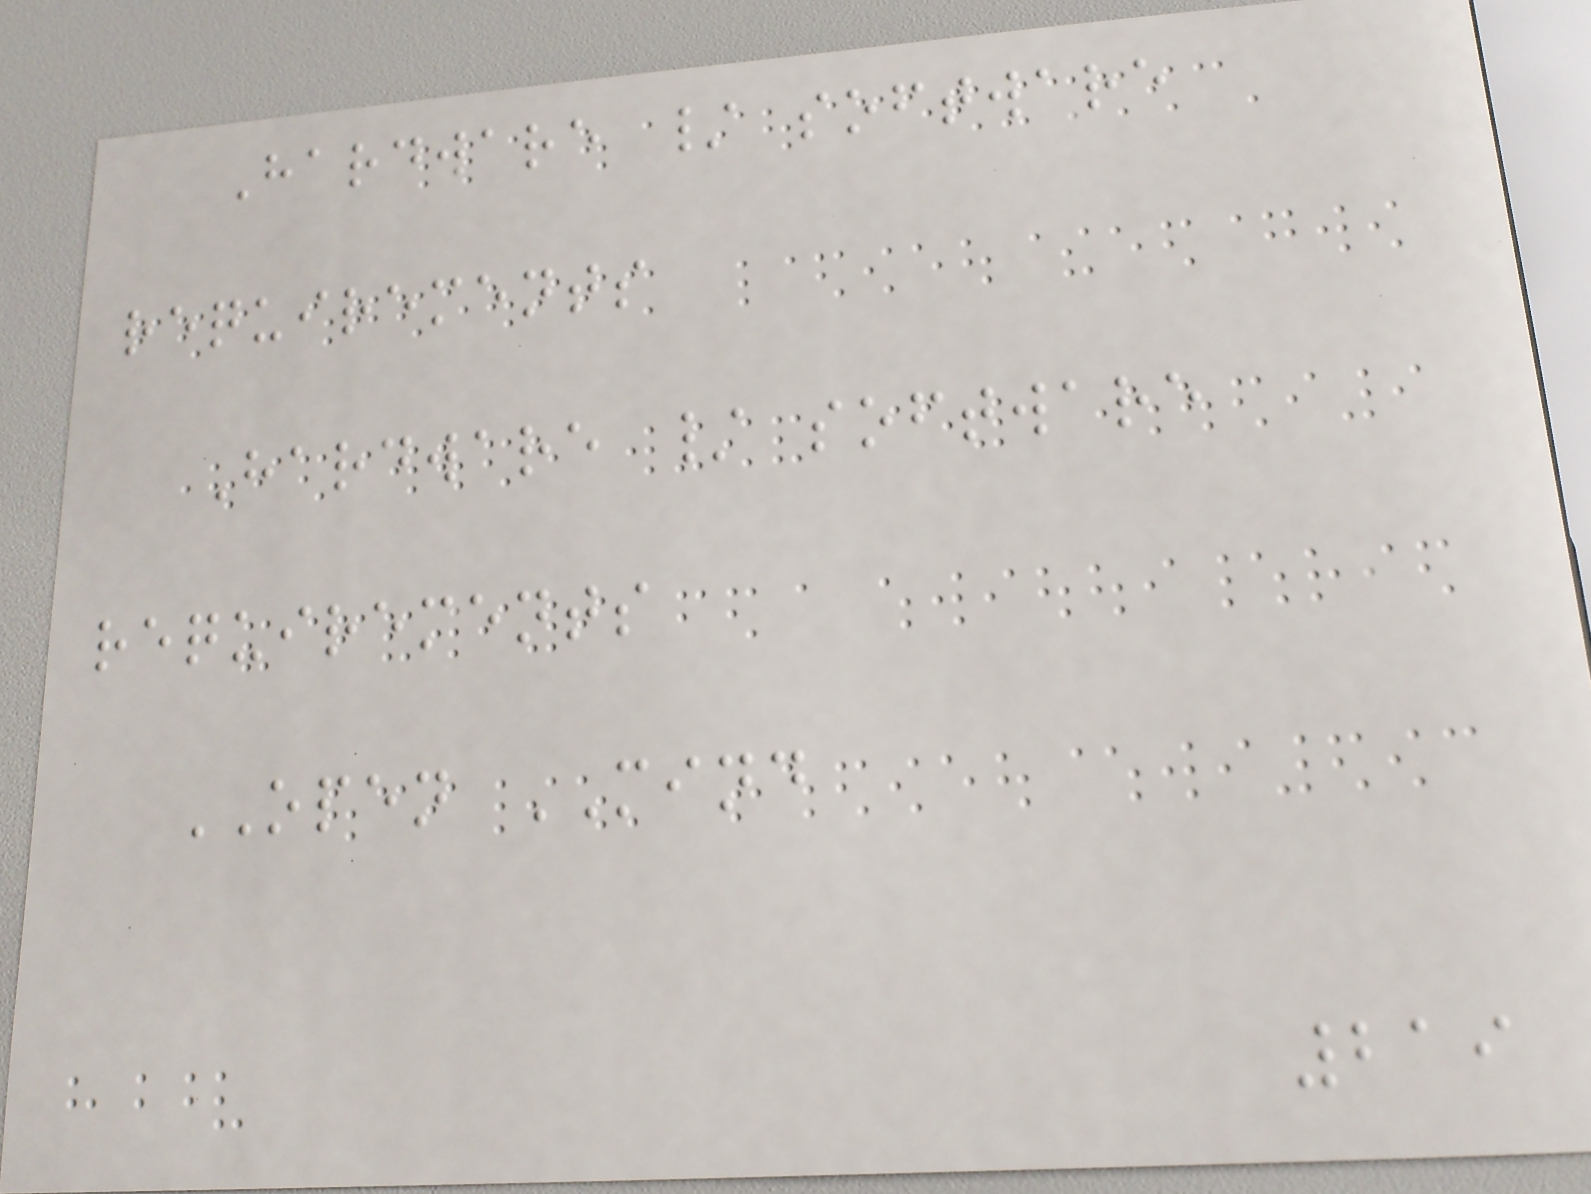Hardware / software
requirements
Hardware / software
requirements
OPEN MIND
219
